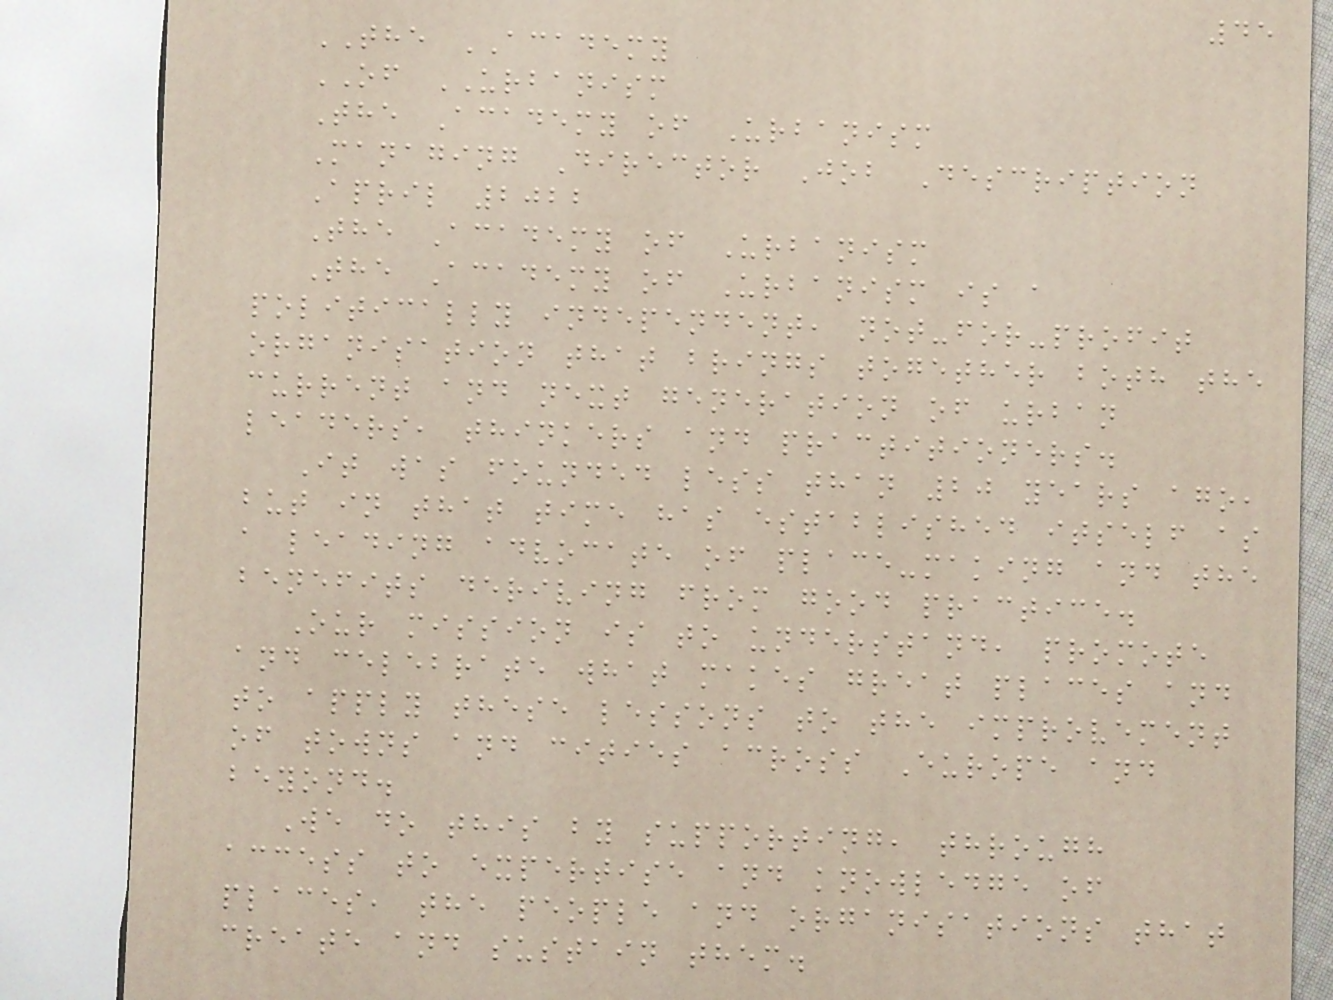45
THE ACADEMY
OF URBANISM
The Academy of Urbanism
Managing Director Job Description
April 2022
The Academy of Urbanism
The Academy of Urbanism is a
politically independent, not-for-profit
organisation that brings together both the
current and next generation of urban
leaders, thinkers and practitioners.
It was founded less than 20 years ago,
but in that time has established itself as
a leading advocate of place-making and the
benefits deriving from good practice.
Our mission is to understand, promote
and celebrate what makes great places and
to apply these lessons to the improvement
of towns and cities across Europe and
beyond.
We do this by supporting, through
access to expertise and knowledge of
places, the people and organisations that
create and sustain them.
